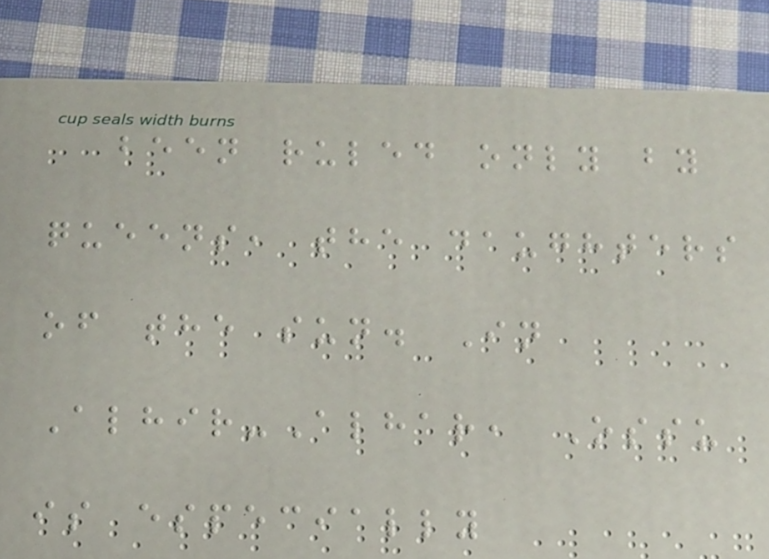been ruled only by
queens, the daughters
of the sun. In
Alhir-Alhar, Ossu
is especially
